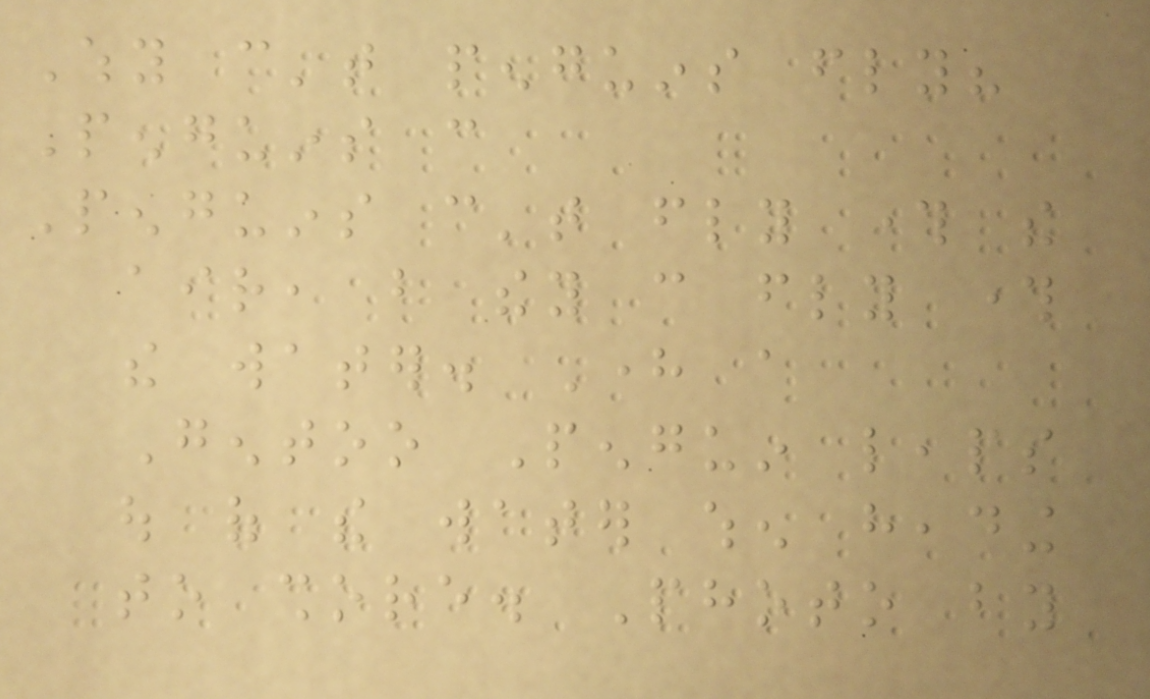Why can't penguins fly?
Penguins can
Penguins can't fly through the
air, but they can fly through
the water. Here a
Gentoo Penguin leaps
out of the water when heading
to shore. Photo by
